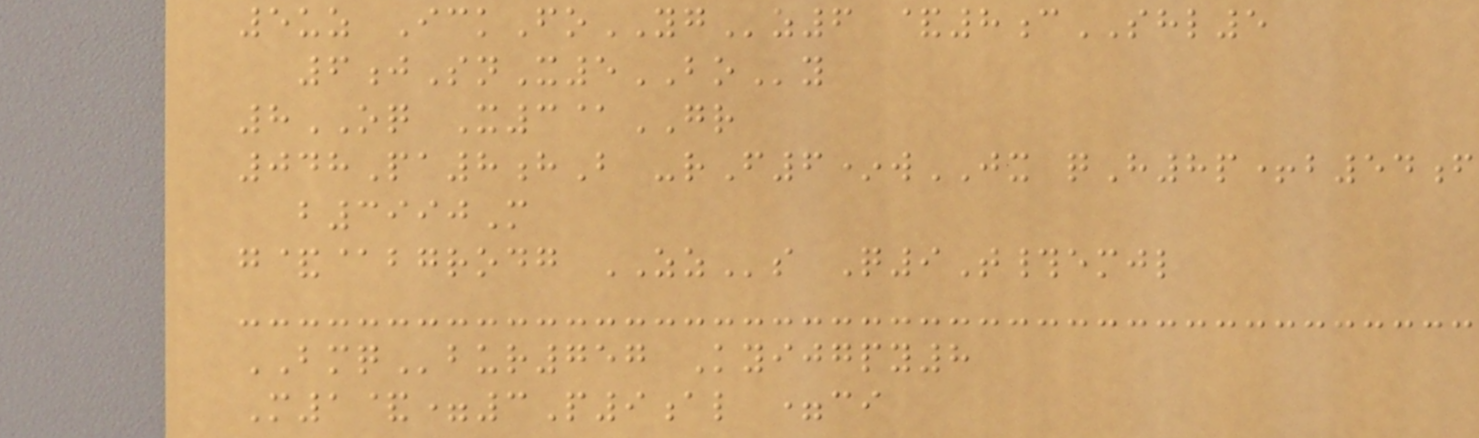5uz IckFoYGz6 &8cSHL5
6jSnX5BOy
8OQ X3@GR
048Pa8hB -rF6*wJX qH8p+b54f
b3990M
g&@bgrodg ZZs Q9T#emjl
BMQbur757 Kyijgpy8
M1&=3P9al =ci
